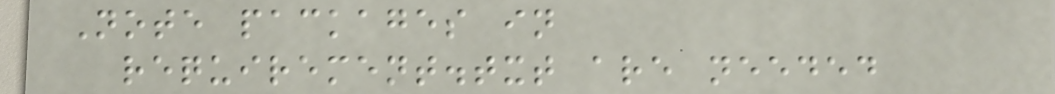Note packages in
requirement.txt are needed
